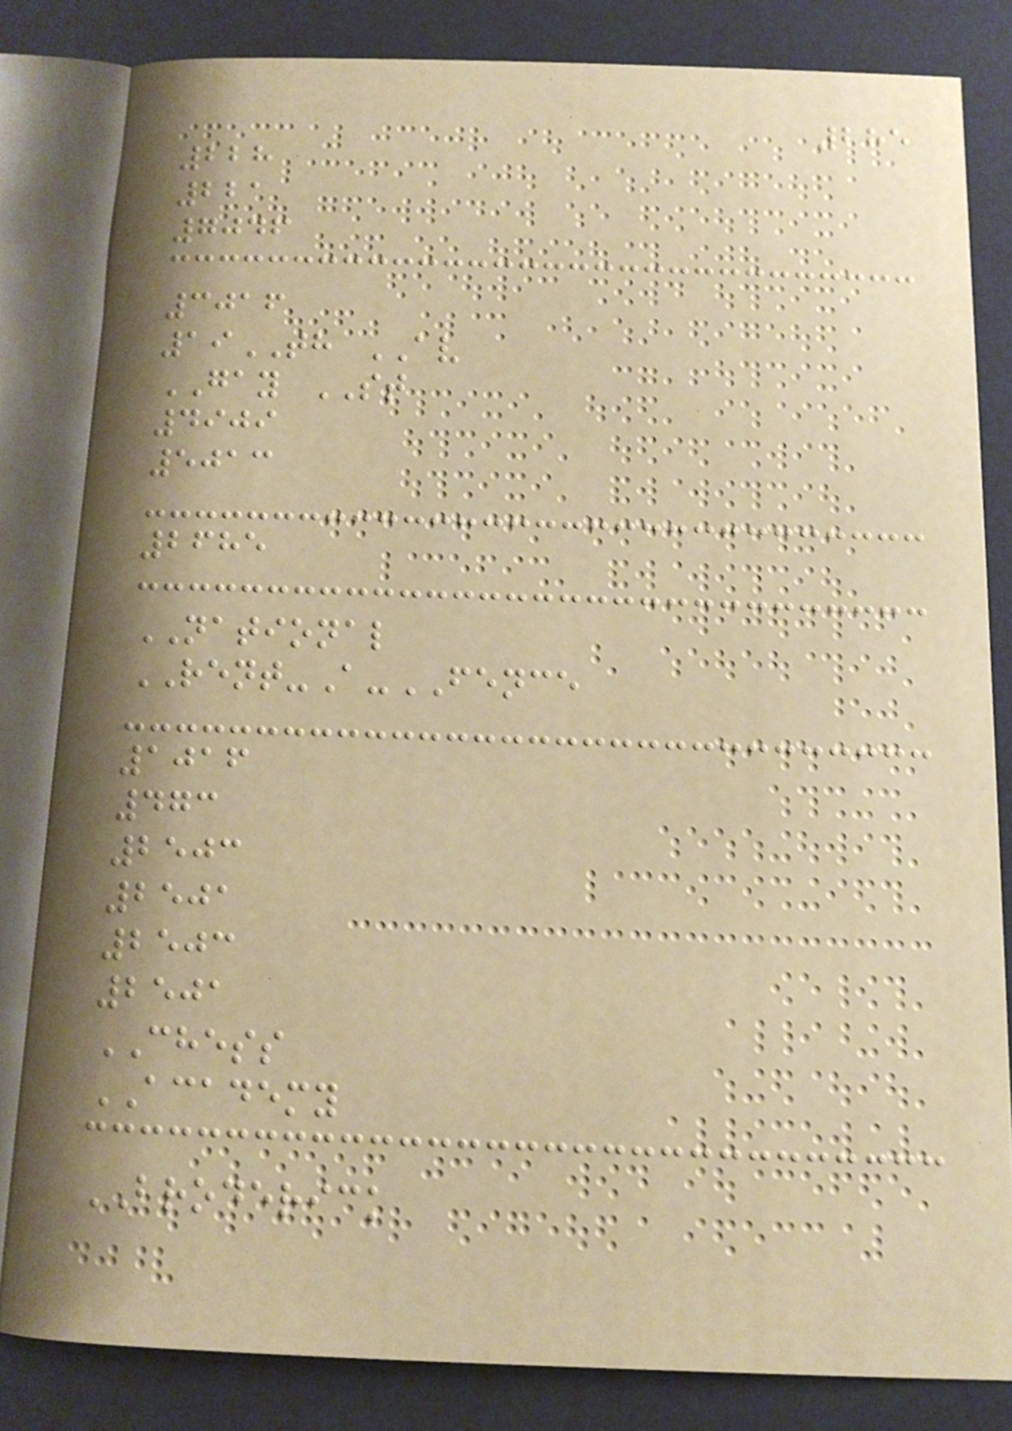285
228
221
7046
3016
19TH AV
GAY ST
4909
5013
2685
NATIONAL
RENT-A-FENCE
1016
473
2503
2501
2503
2501
CHESS
ACADEMY
BRODERICK
